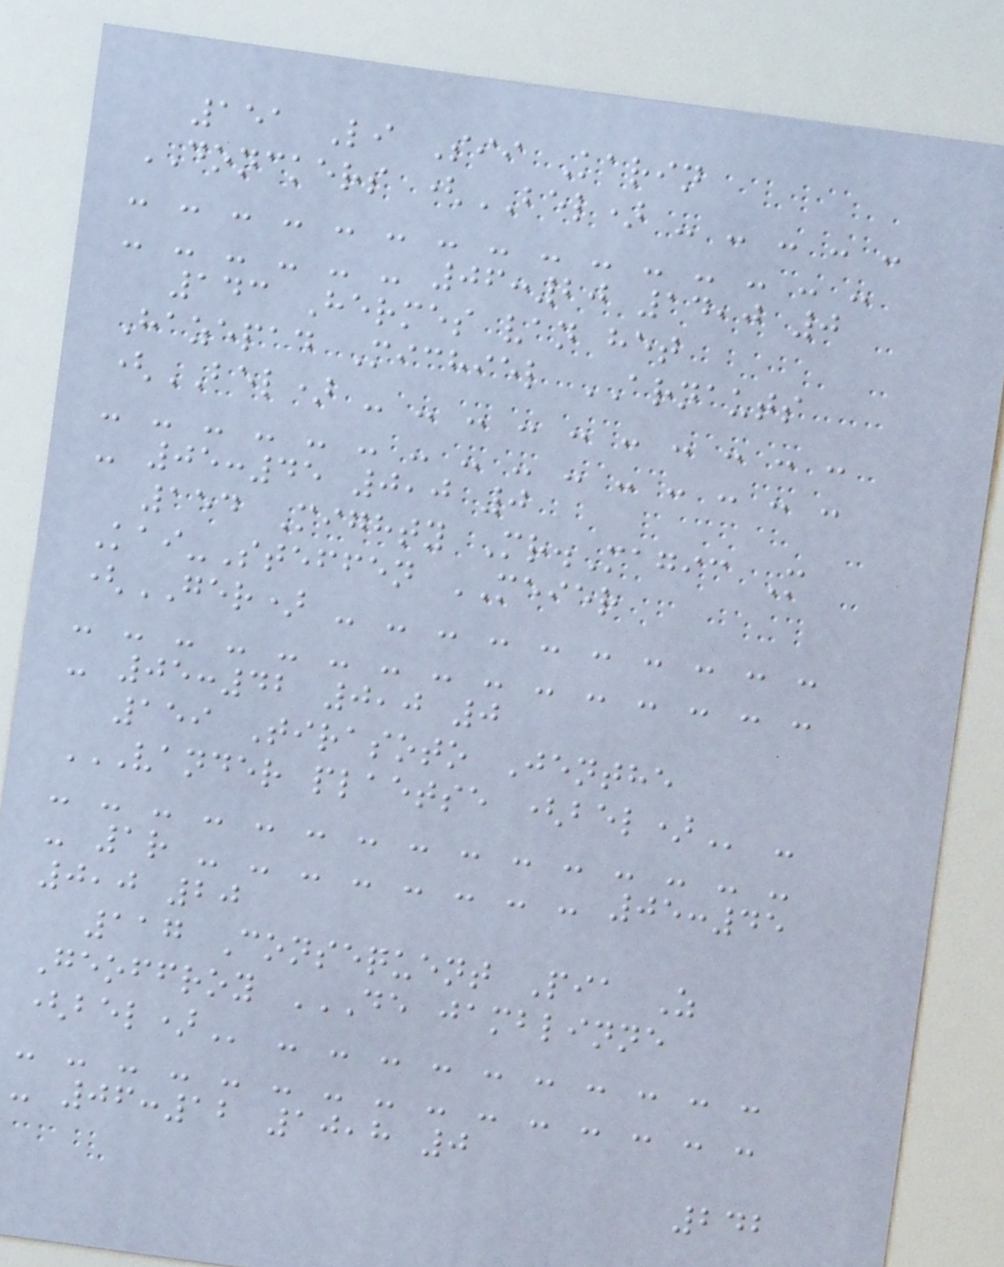151 Li Sii Karin
DONCKERS (BEL) - - - - -
- - - - - - - - - - - - - - -
- - - - - - 06:20 14,0 0
143 Hermes van het
Hazepad Michiel ARNAUTS
(BEL) - - - - - - - - - -
- - - - - - - - - - - - - - -
- 05:45 0,0 0
154 Mighty Mr.Magic M
Kai-Steffen MEIER
(GER) - - - - - - - - - -
- - - - - - - - - - - - - - -
- 05:42 0,0 0
159 Tirasoto Jenthe
VANDER PLAETSE (BEL) -
- - - - - - - - - - - - - - -
- 1r - - - - - - - - 05:45
0,0 20
117 Consequent Pia Z
Geoffroy DE JAMBLINNE
(BEL) - - - - - - - - - -
- - - - - - - - - - - - - - -
- 06:12 10,8 0
242
